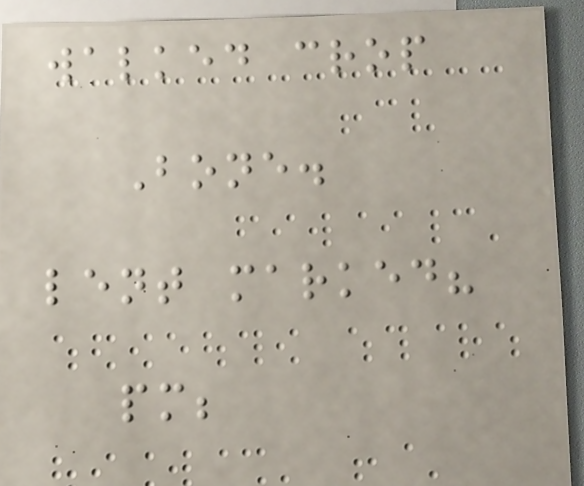walked crop
Bone.
lent marked?
pm;
